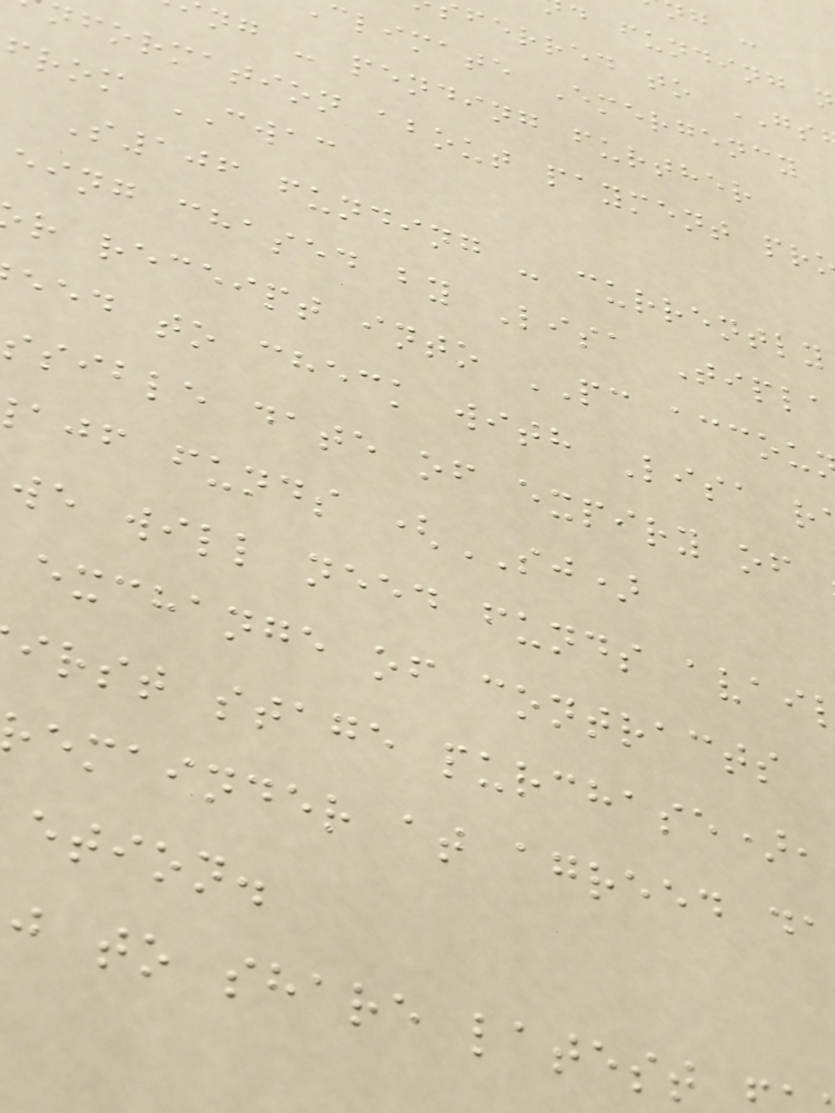d funding n
ferred to GS
climate Emergency
ng - pending further
formation about payment pr
from CWAC
S106 funding - currently
eing chased by Lisa Tipla
r receipt into PC accou
eed to check with Lisa r
ssible date of expiry of
ajf funds (SJ)
we will need funds avai
exchange of contracts
irst stage purchase),
emainder at agreed da
etion.
j to share latest
